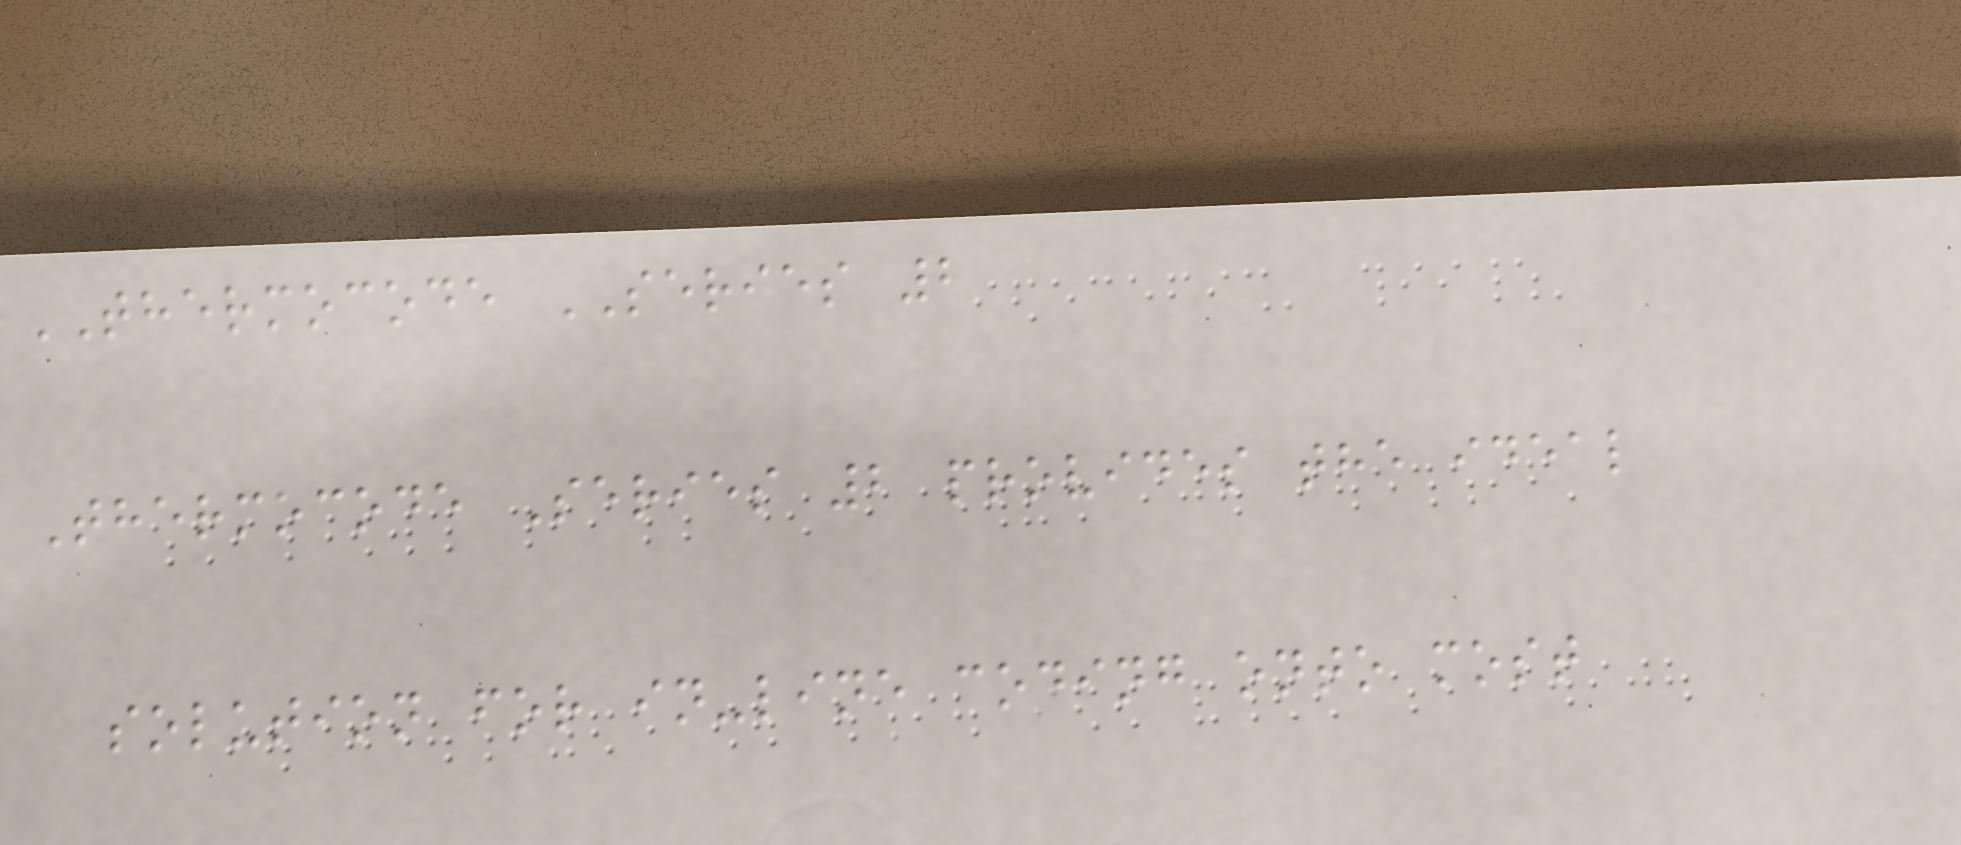THERMOCODE SERIES 2
Thermocode Series 2 provides the ideal
solution for in-line coding onto most
